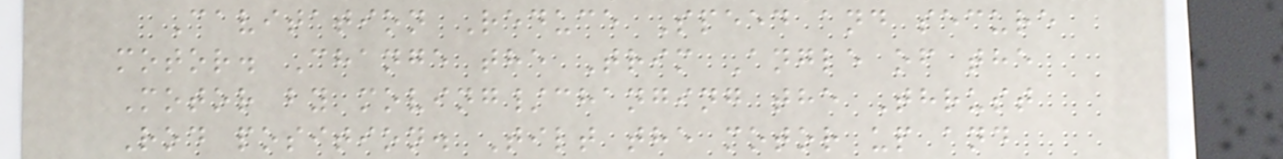Cavitation Reduce Speed and secure
motor. Change the Trim Angle of the
Motor by moving/changing the Thrust
Rod position. Tilt the motor up and
